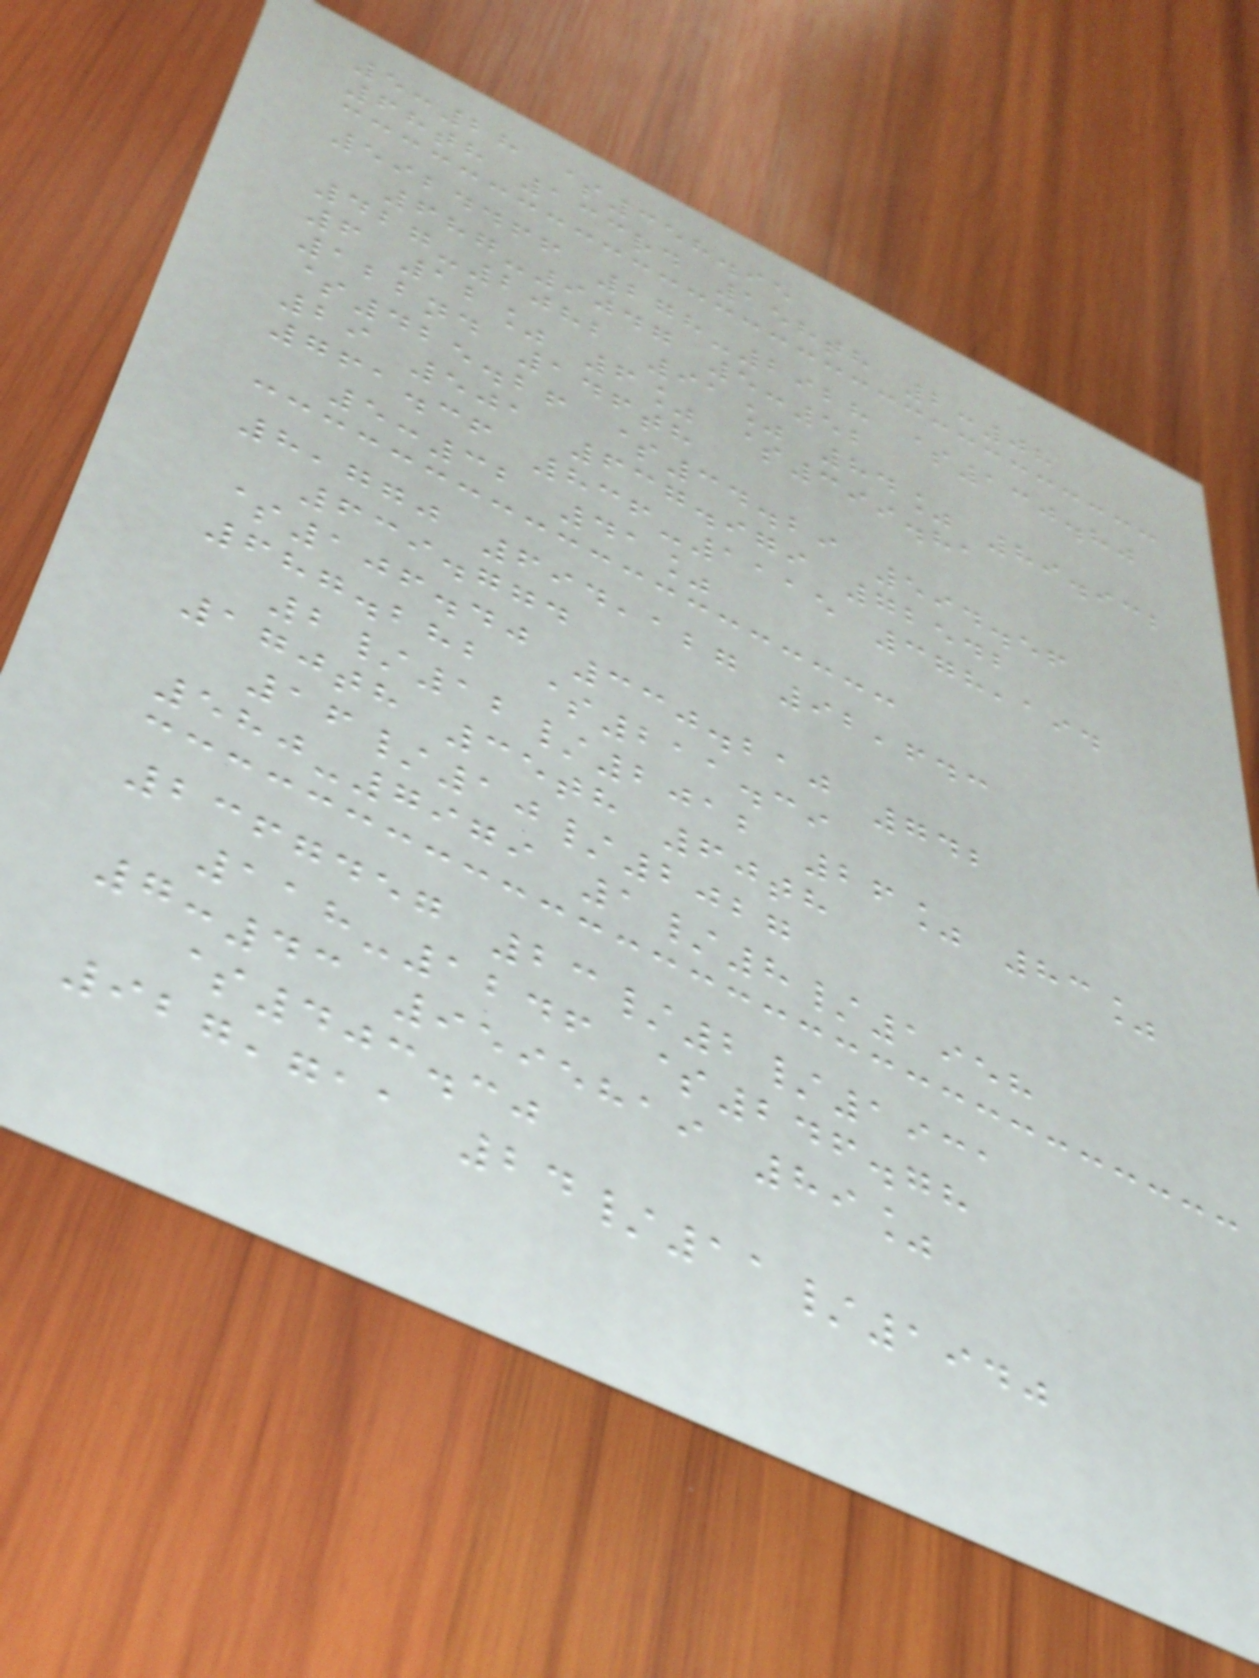5:28 $358.95
68th 133rd 158th 2:08
5924466 278-2928 $130.80
687-9047 5:52
427-2082 91% 84% 89.932
6 12% 6% $399.81
122nd 146th
$425.26 $34.29 594.56
29 501 637.979 72542
761.36 836-1115 378,194
5:32 41%
8,770 694,127 92,643
639.774
$106.40 330.210 742
687.282 $211.39
2/12/2012 26% 83%
170th 35th 60th
16/10/2027
580-7979 1/8/1958
2367457 23/2/1931
118-1246 $246.78
7:43 9595819 89%
$403.30
927,711 24/11/1940
